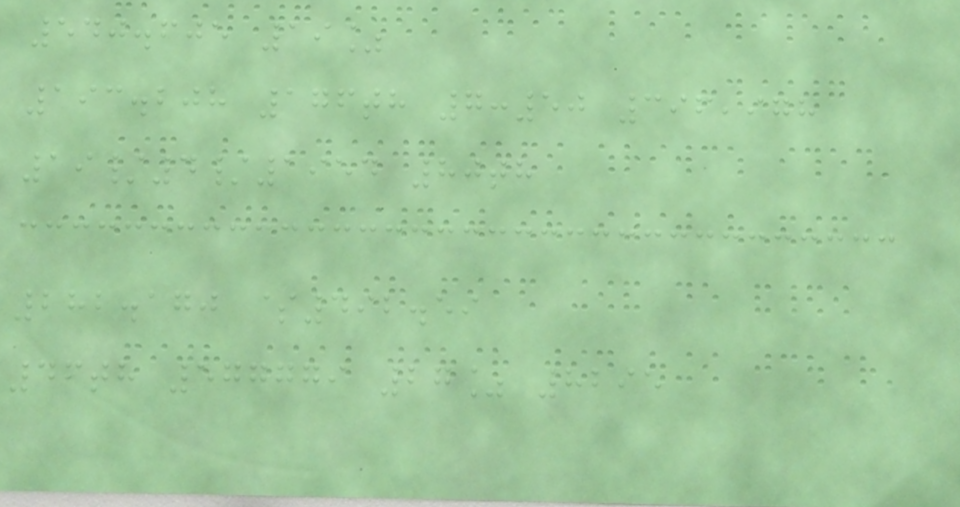540.605 19%
193.208 176th 7:50 396,978
19/4/1954 80th
282.170 $492.59
46th 577779 27% 8295
